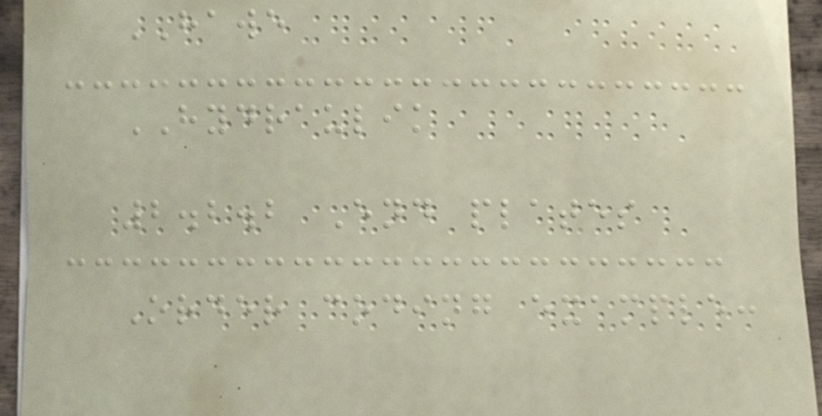HAWE
HYDRAULIK
2.2.2 End plates
Order coding example:
